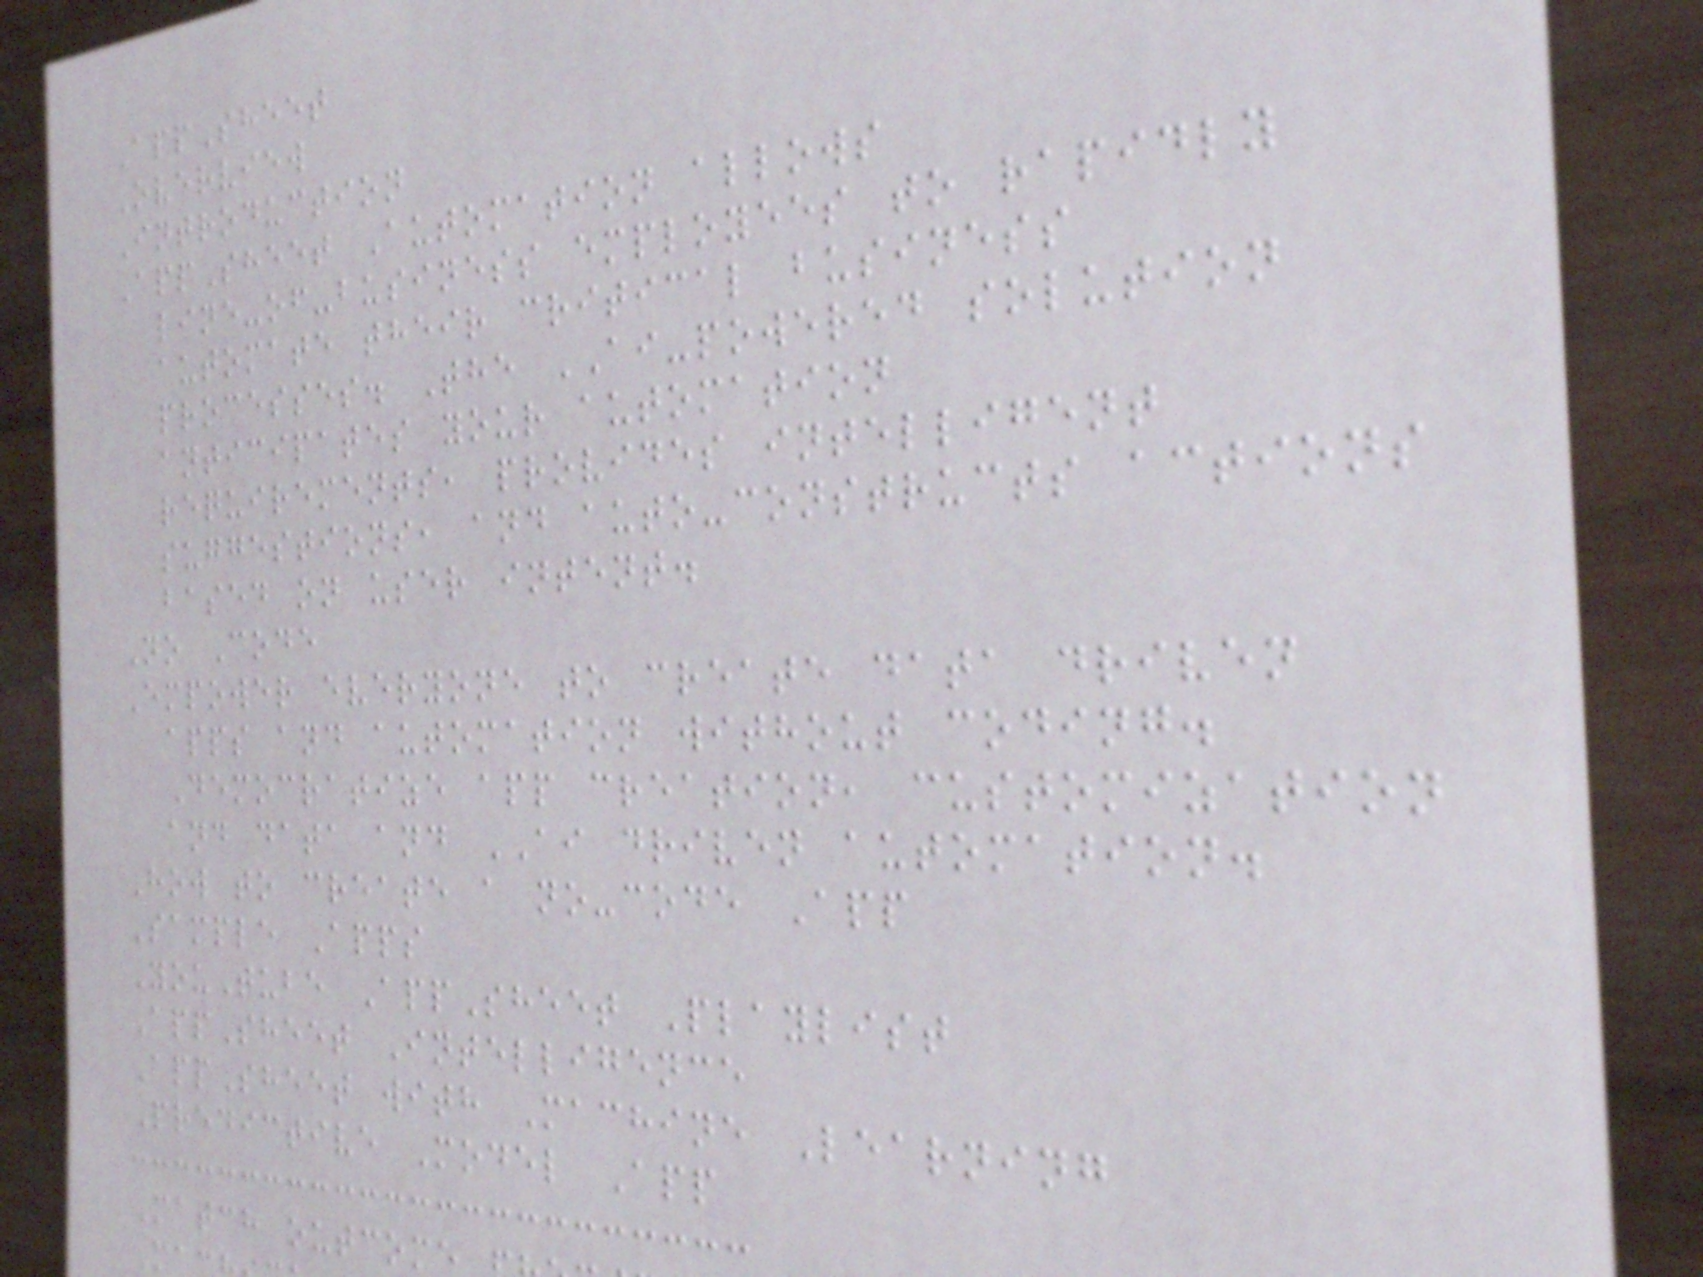AppSheet
Overview
Introduction
AppSheet Automation allows
line-of-business employees to rapidly
automate their critical business
processes. The AI-powered solution
anticipates your automation
requirements, provides intelligent
suggestions, and auto-constructs actions
based on user intent.
No Code
Empower everyone to create data driven
apps and automation without coding.
Democratize app creation, customization
and data and AI driven automation.
How to create a no-code App
Sample Apps
YouTube AppSheet Playlist
AppSheet Intelligence
AppSheet with Machine Learning
Predictive Model App
Match outcome
